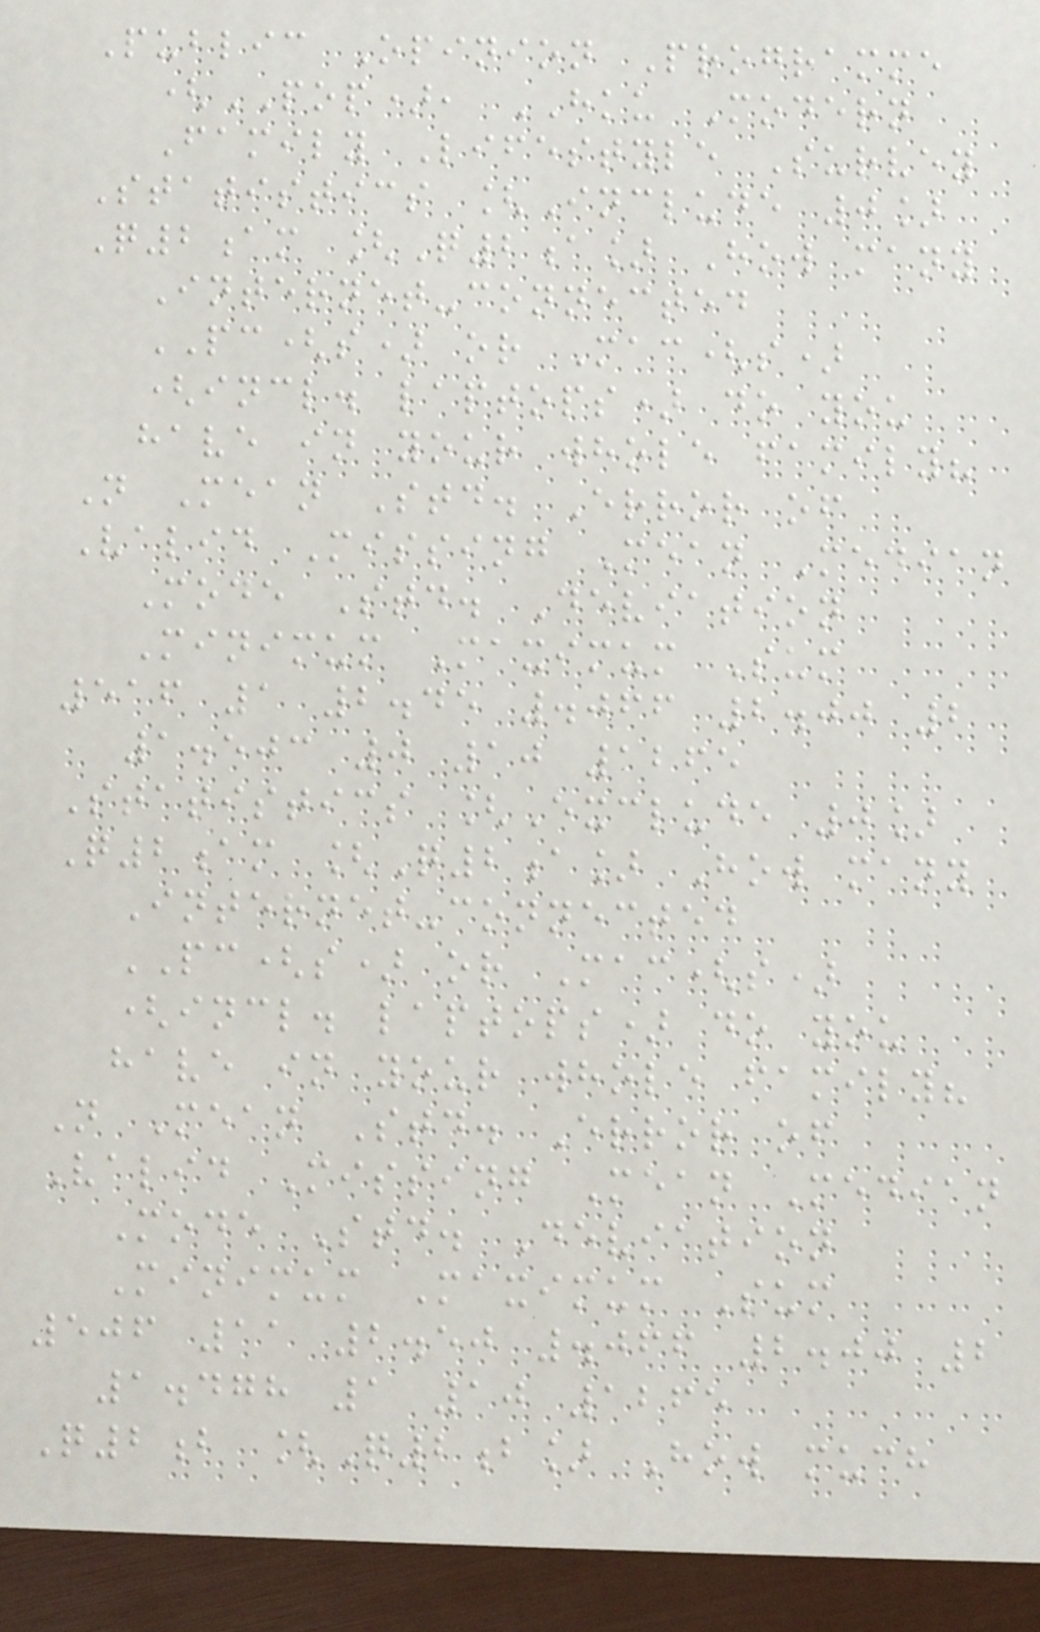Public Opinion Programme
(POP), HKU Modern
Family Lifestyle Survey
Statistics [Include 0]
Q2am [Q2a] How many
Internet-connected
PC(s) or Mac(s)
(incl. laptops) do you
have in your whole family?
N Mean Std. Error of
Valid Missing Mean Median
Mode Std. Deviation
Minimum Maximum Sum
516 1 2.45 .066 2.00 2
1.503 0 10 1265
Statistics [Exclude 0]
Q2am [Q2a] How many
Internet-connected
PC(s) or Mac(s)
(incl. laptops) do you
have in your whole family?
N Mean Std. Error of
Valid Missing Mean Median
Mode Std. Deviation
Minimum Maximum Sum
506 11 2.50 .066 2.00 2
1.478 1 10 1265
Q2b [Q2b] How much
